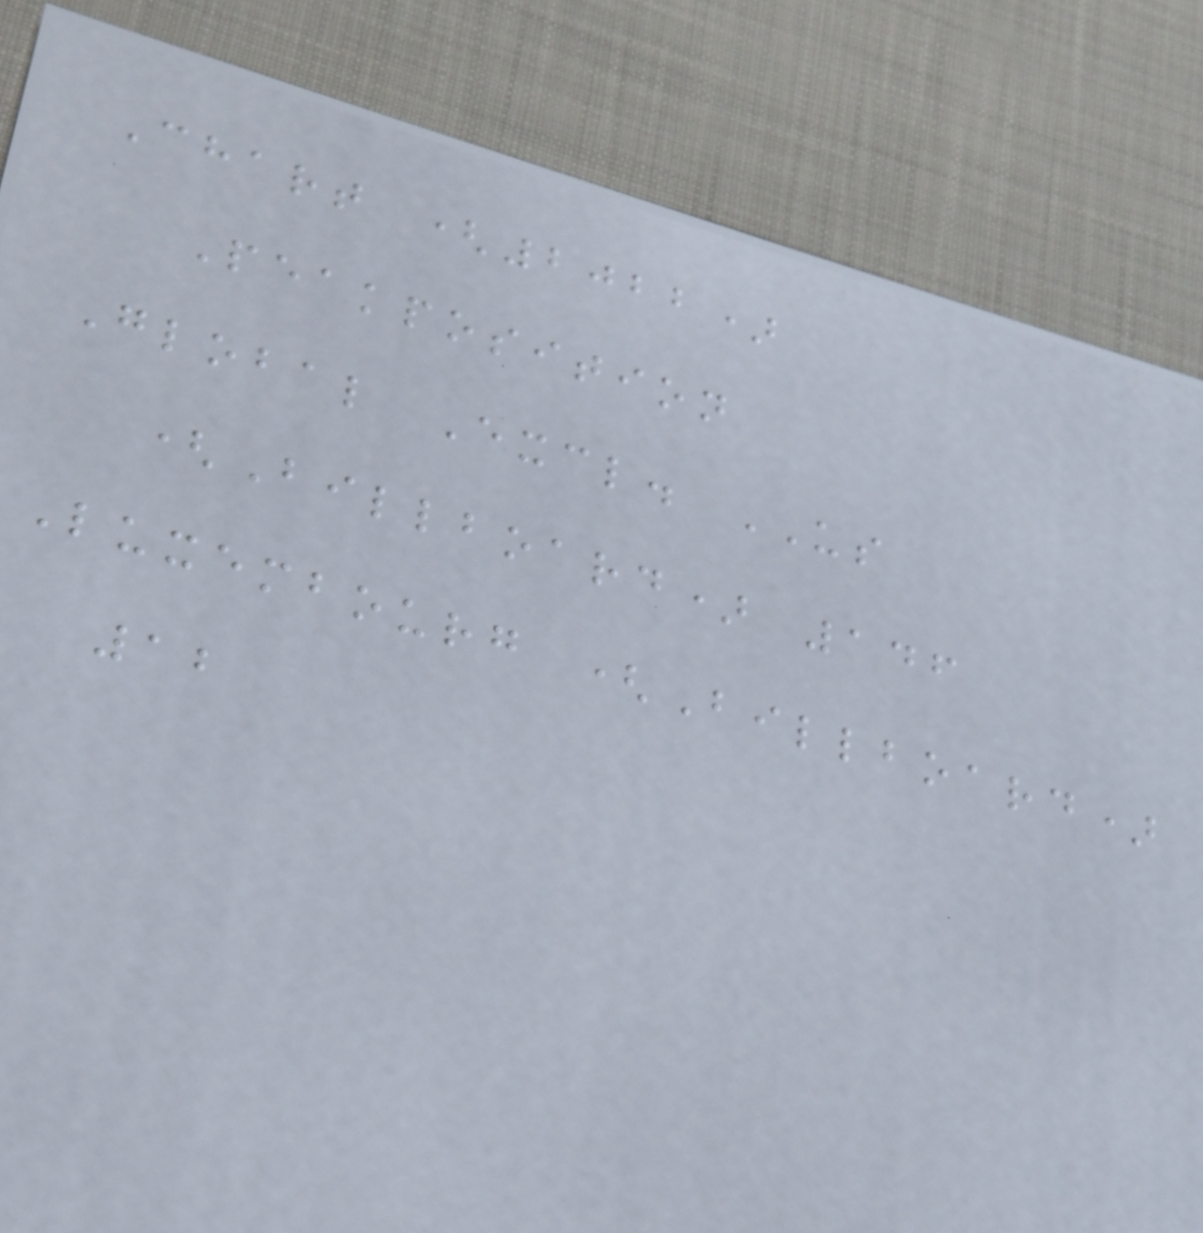Chart (2022)
Peakposition
Global Excl. US
(Billboard) 146
Luxembourg (Billboard)
12
